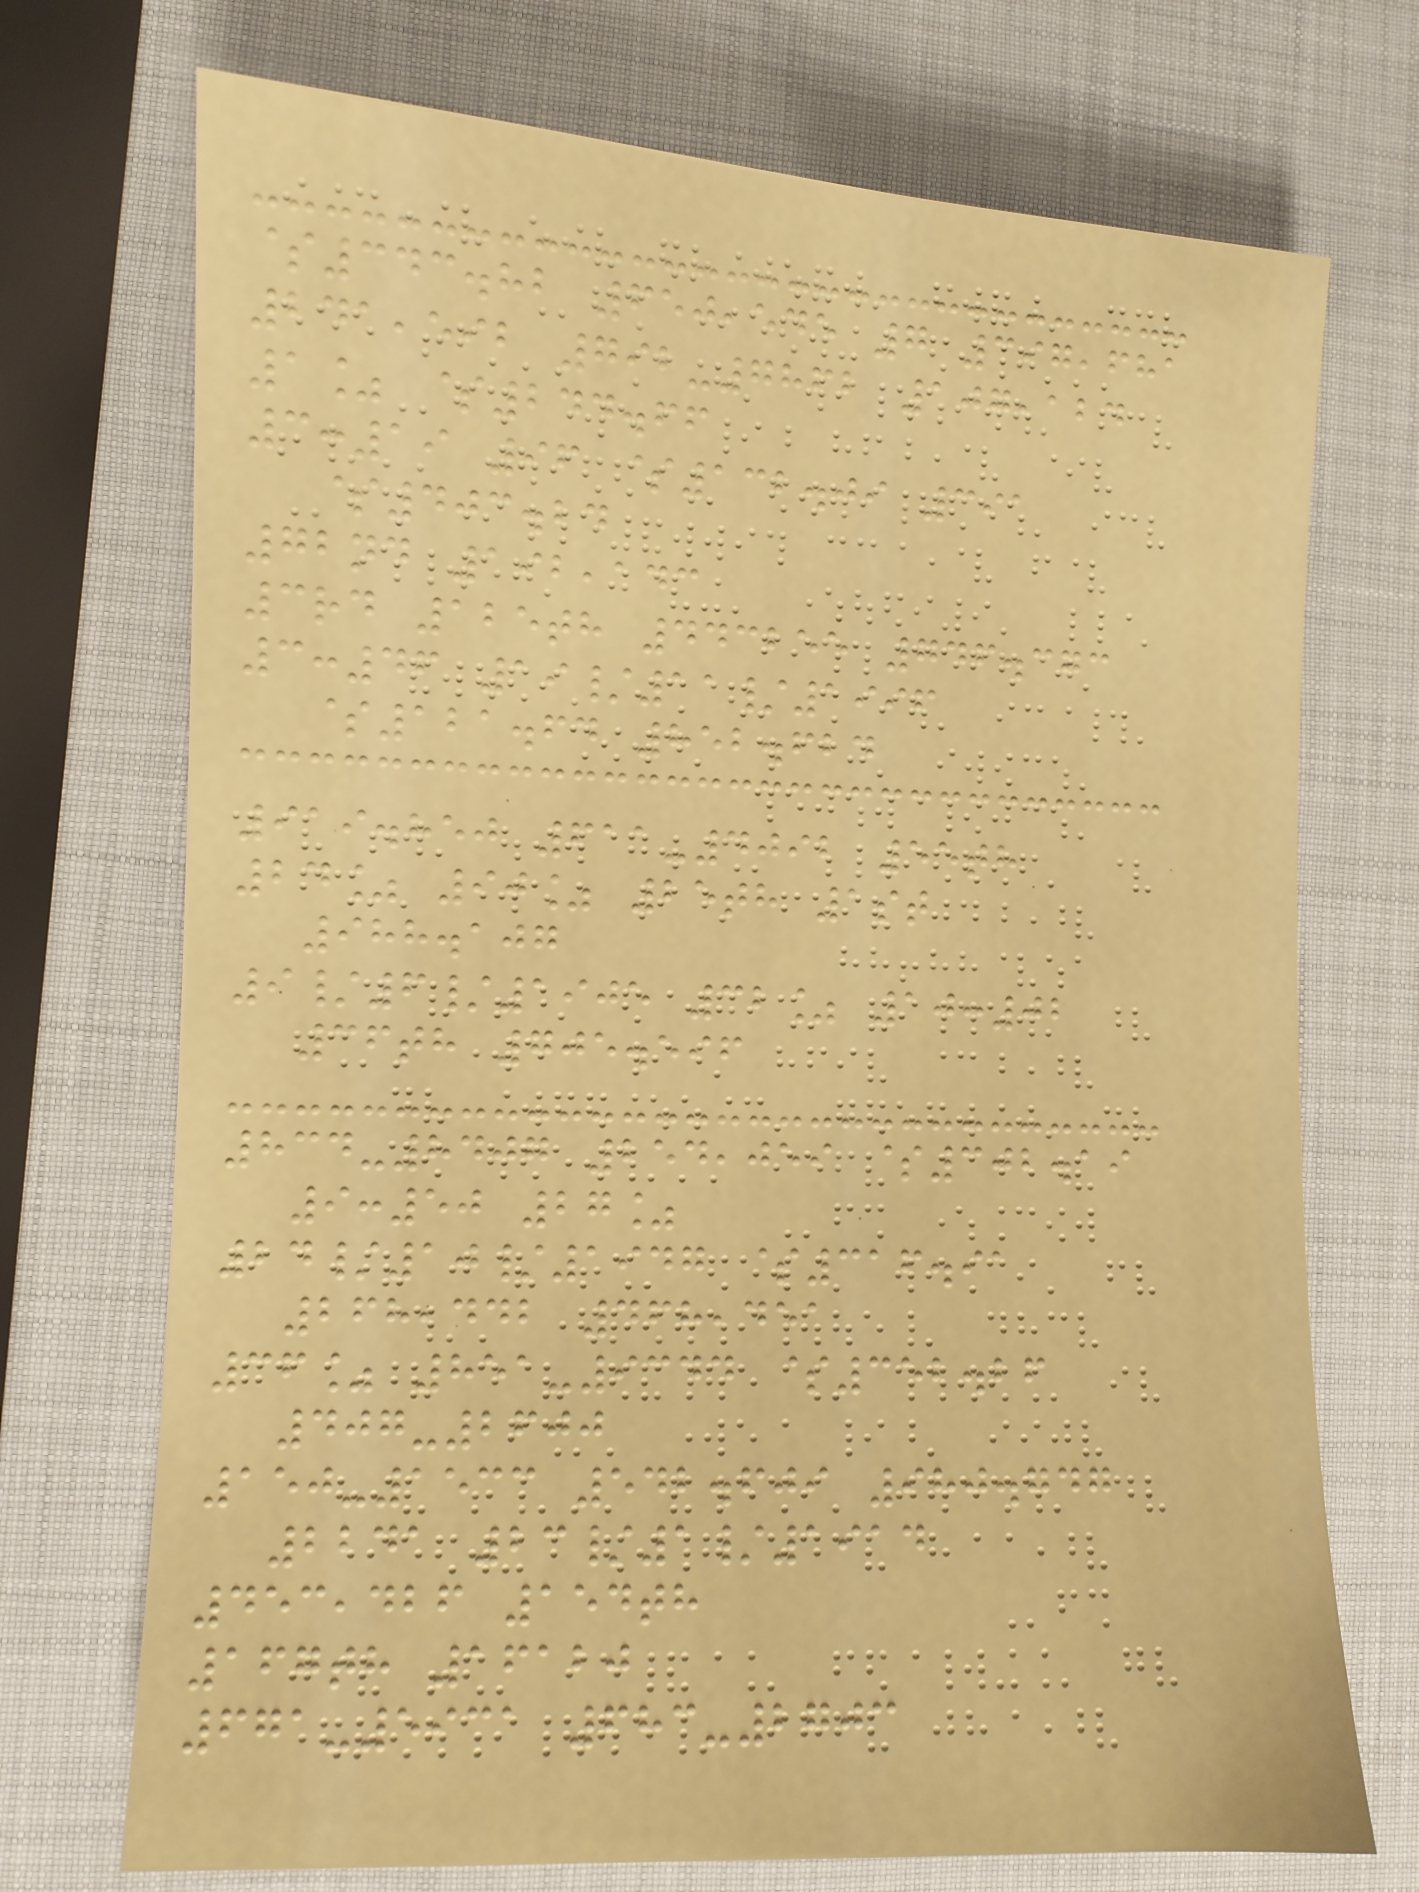$343.82 650,545 7 397,681
241,592 792-7862 107,124
1% $244.66
3:19 96 $132.09 391
$403.24
72nd 192,143
3rd 125th 443255 746.373
3:46 19/11/1996
$121.64 852.624
919.850 611-4092 55th
24% 90% 25th 1st
988.107
9/6/1905 32% 10:02
36th 705.596
834-8407 254,059 $302.19
9:50 27%
24/10/1947 $316.91
268,442 468,451
36% 851-9344 $352.26
407-2600
150-1533 542.609 980.747
2241 23/1/1914
453,426 154th
167th 16120
671-5931 683-2703
